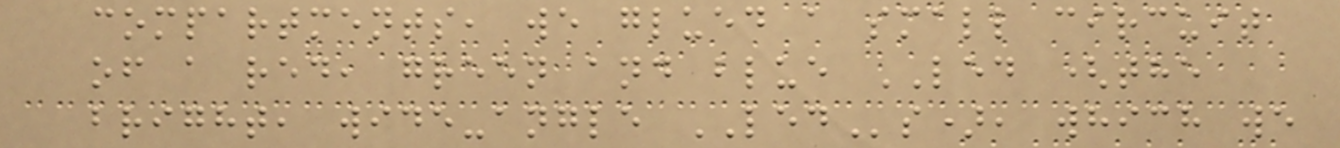compartments, we glued a small circuit
of a red, green and blue LED (the
bright, wide-angle LEDs), which we
